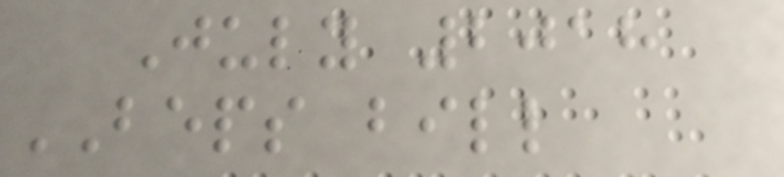July 2018
BEPS bill
